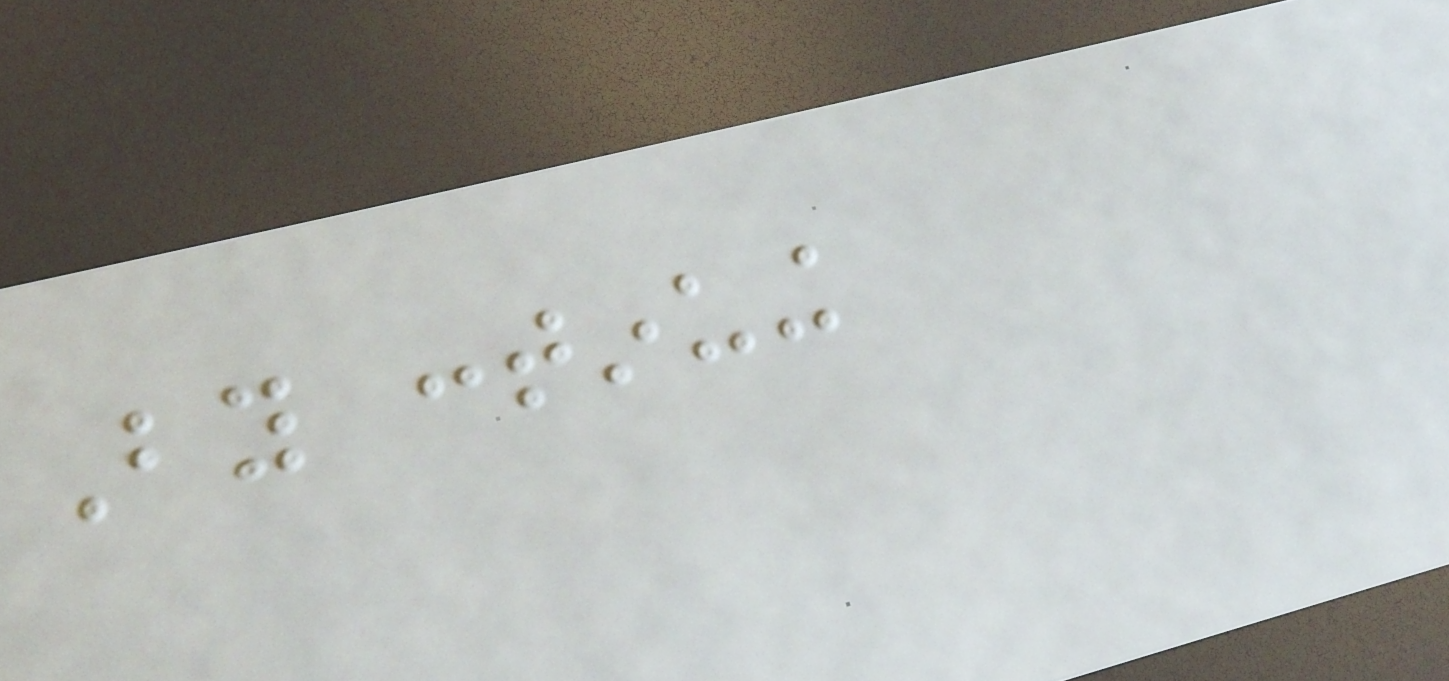By continuing
